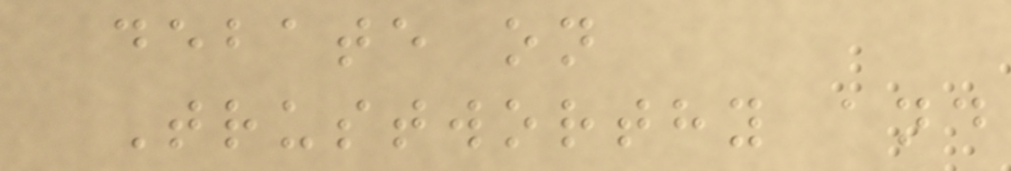debate on
Trustworthy and
